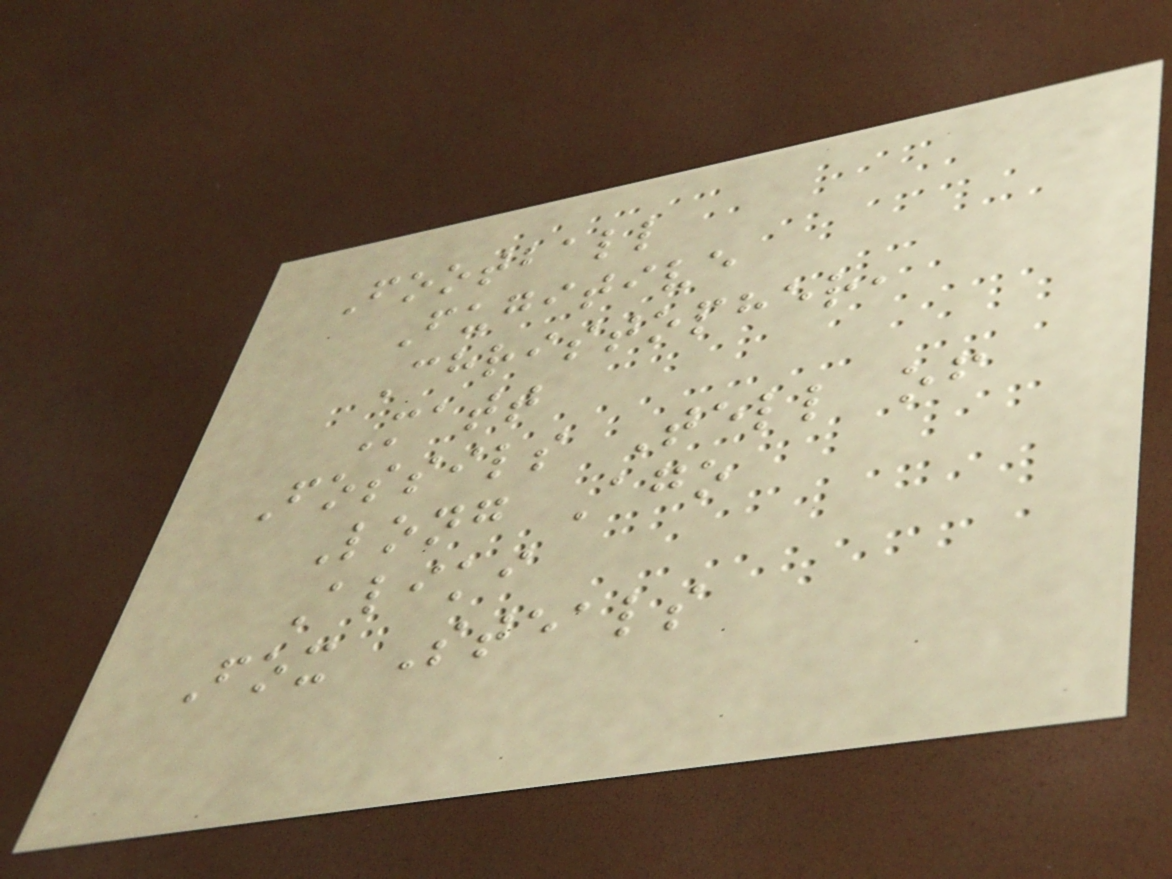Football
Fugitive
Christopher,
Matt
Fossils Tell of
Long Ago
Aliki
Fox Steals
